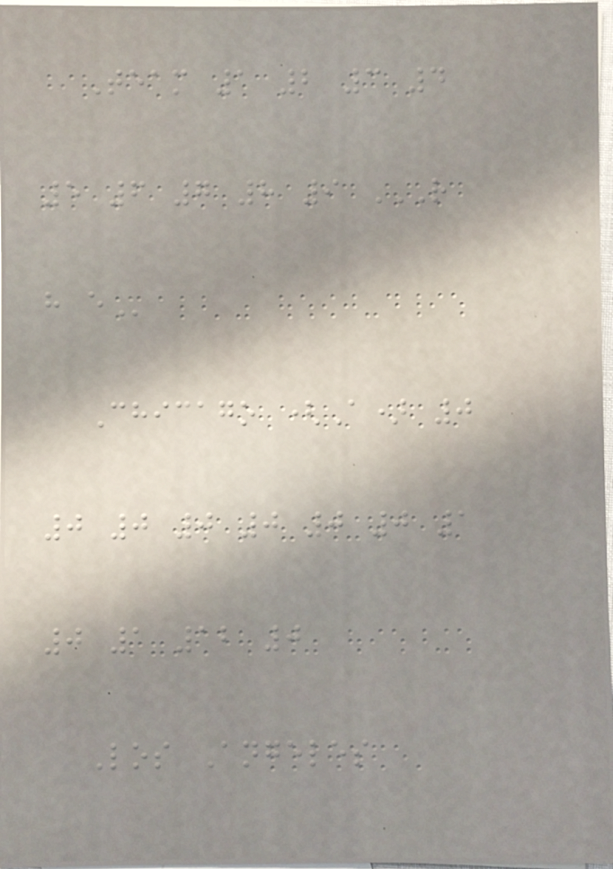Team 1 2 3 4
5 6 7 8 9 R
H E
Chicago (A) 0
0 0 0 0 0 0 1
0 1 12 0
Los Angeles
